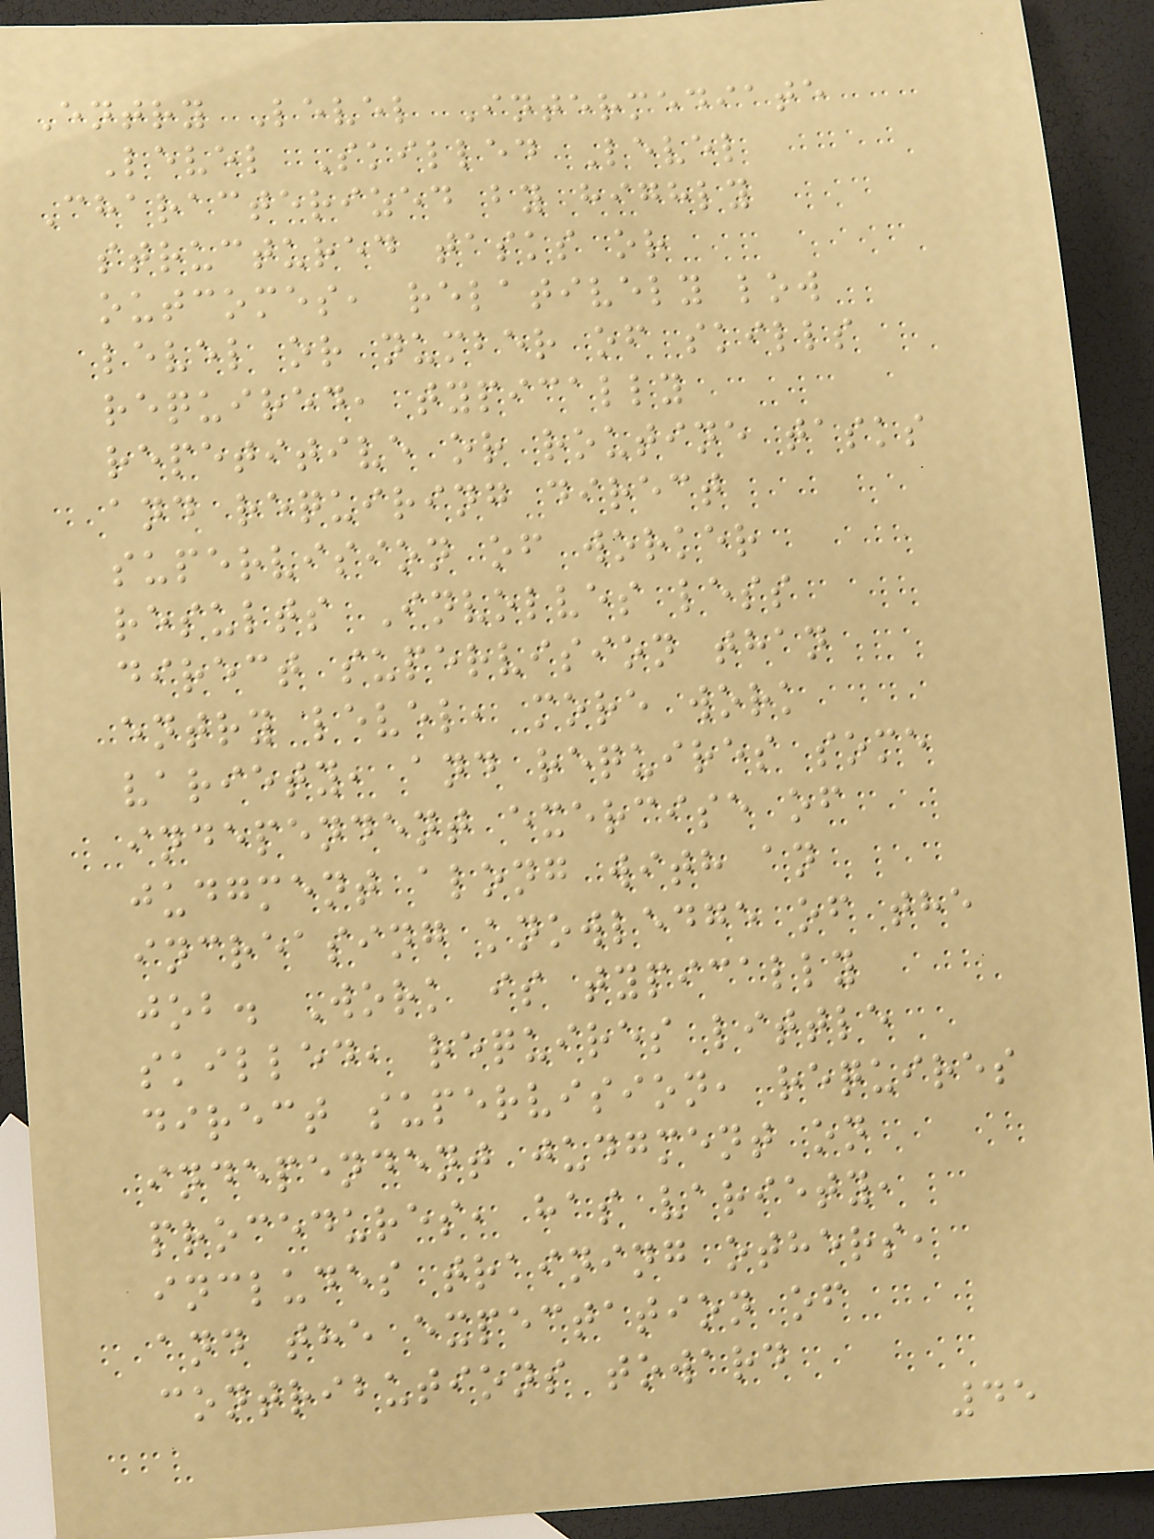Entry Level Intermediate
Level Skilled Level
Characterized by highly
structured tasks or
outcomes, relatively low
level or number of skills
required, typically
repetitive or routine tasks
and requiring direct
supervision of worker
results Involves less
direct supervision than
entry level, more work
variety, and requires some
independent exercise of
judgment along with an
increasing knowledge of the
job. Work is typically
skilled, requires little
direct supervision, requires
independent judgment on
procedures, has variety,
includes training others,
and the expectation of
contributions toward
45
